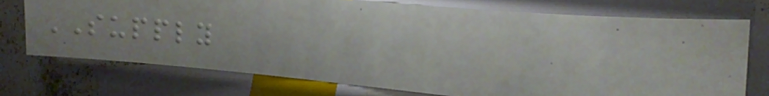SUPPLY
